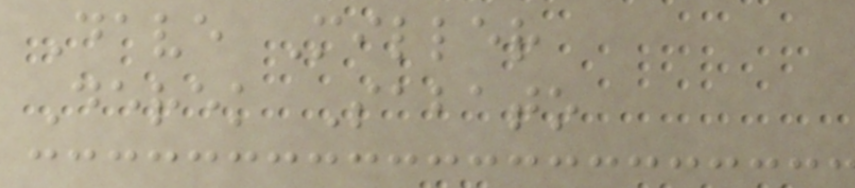Dave Miller
Derek Sabato
